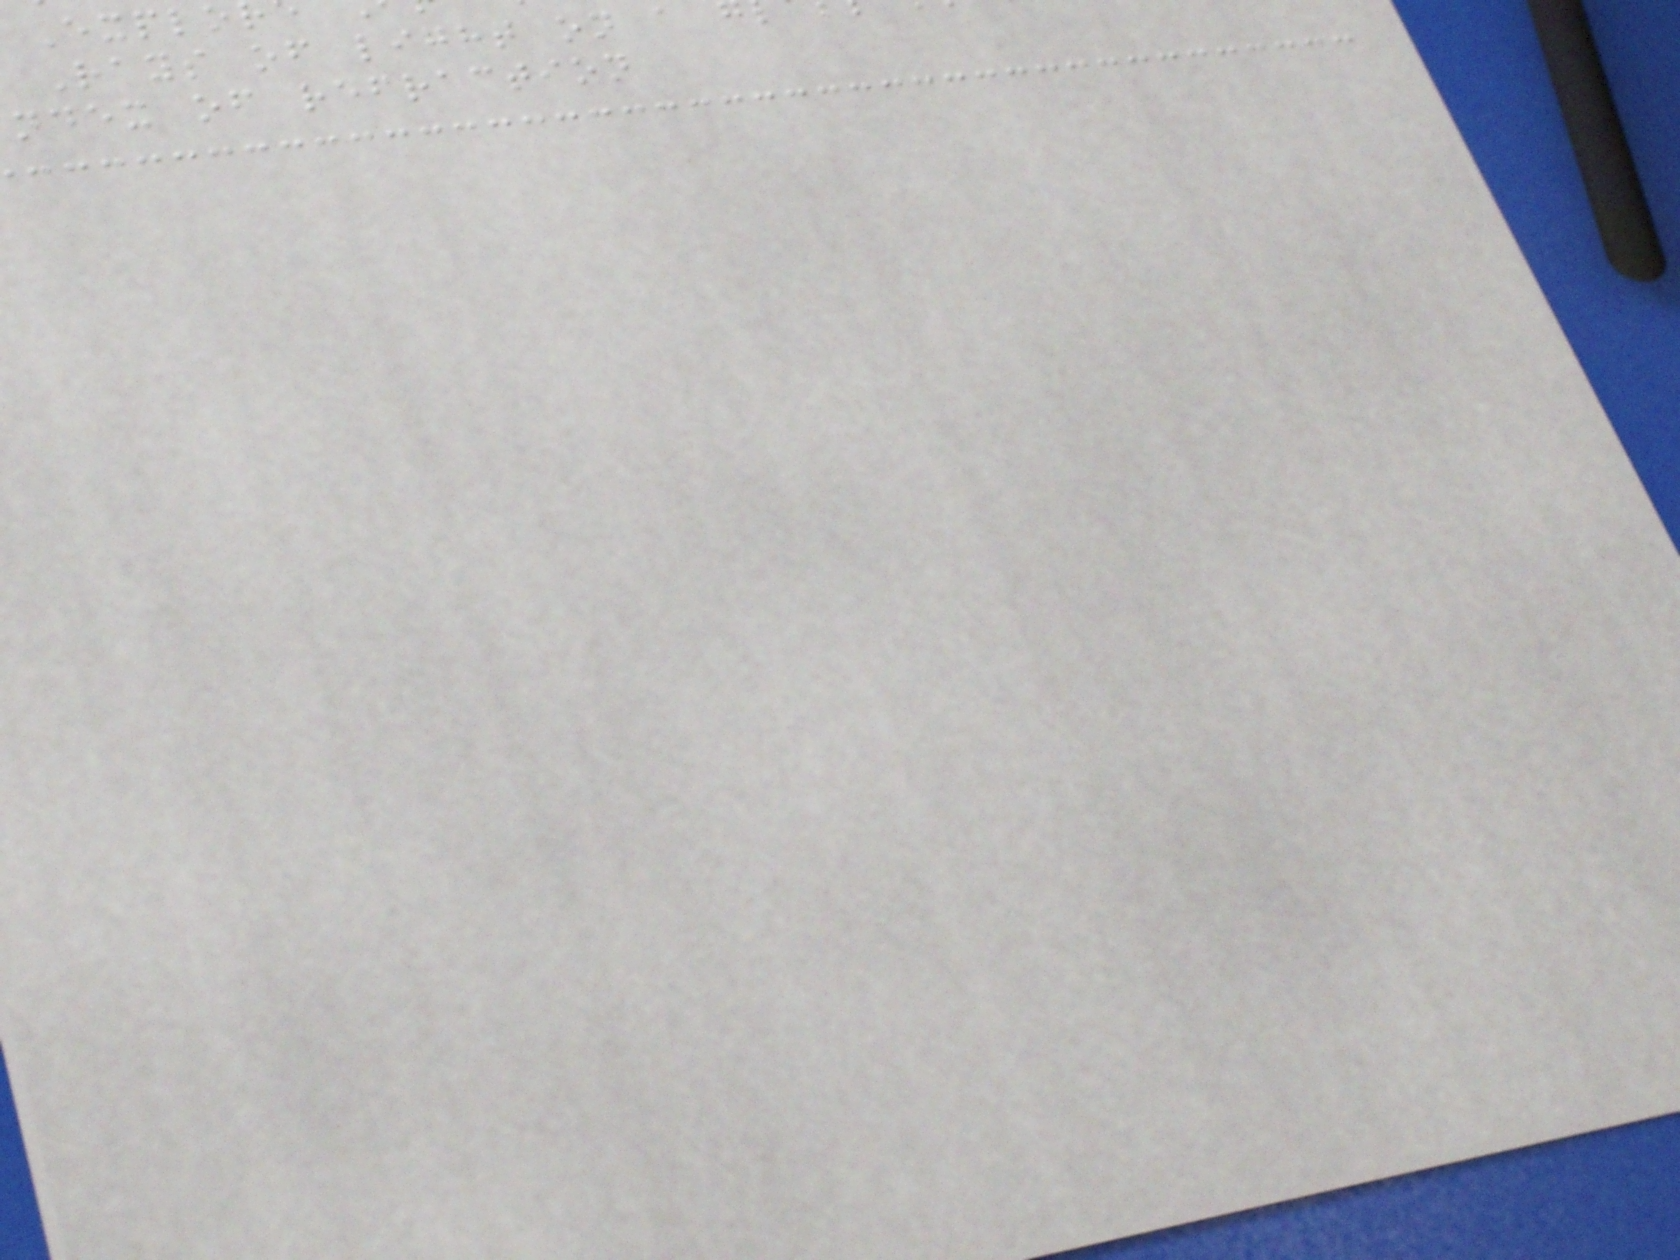Explo
Rays of light on a
ndex of refraction
